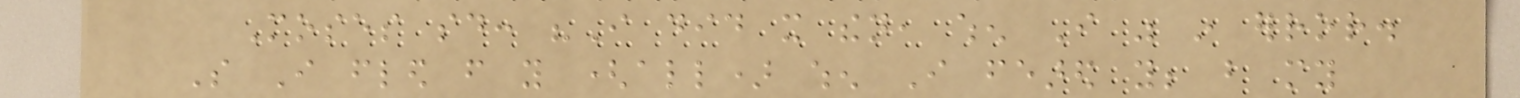Moses said: "I did it then, when I was in error.
So I fled from you (all) when I feared you; but my
